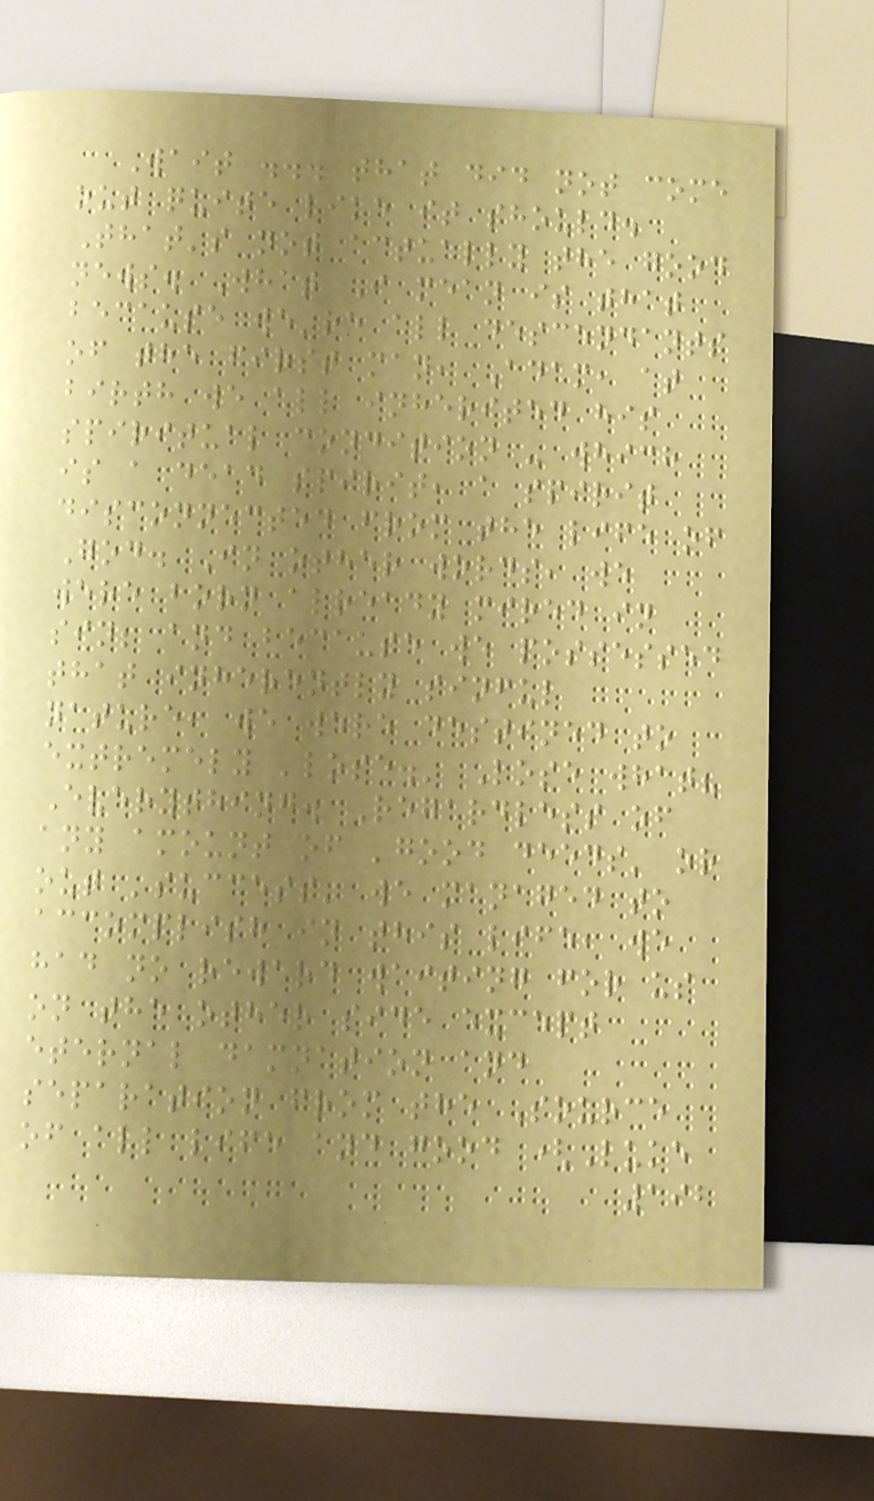Wait ... that did not come
out quite like it should.
That's not actually the good
news. What I mean is that
because we're all descendants
of the first man, Adam, at
birth we all inherited his
spiritual condition - which
is a dead spirit, a spirit
disconnected from the life of
God. In other words, we
were born already mired in
sin; and because we possessed
that inherently sinful
nature, we were destined to
extremely 'lose.' Lose what?
Everything. Regardless of
any amount of 'good deeds' or
out 'success' we managed to
accomplish in this life, we
had no reward waiting for us
on the other side except
eternal damnation and
separation from the Source
of all life and good (Luke
192
